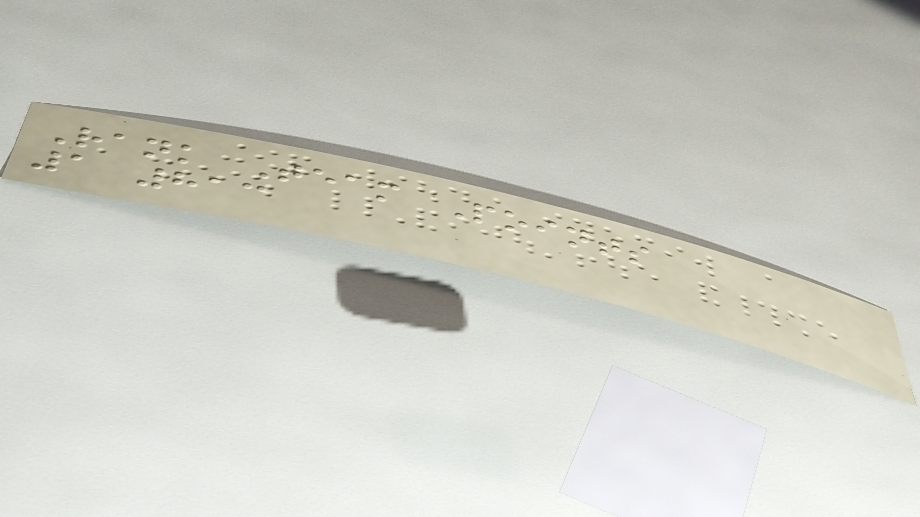Rank Team Points
1 813
